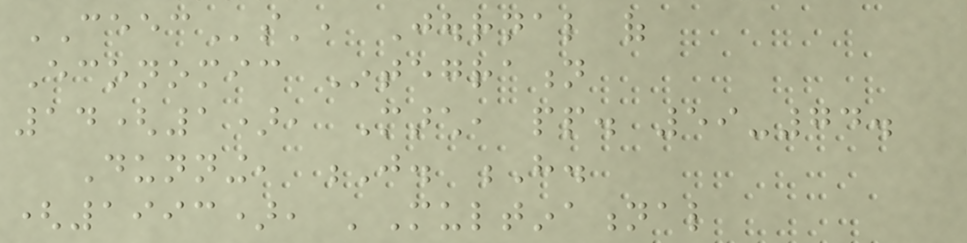CEECs', Journal of
Economic Integration
14(1), March, pp. 59-74.
Dunning, J. H.
(1993), 'Multinational
